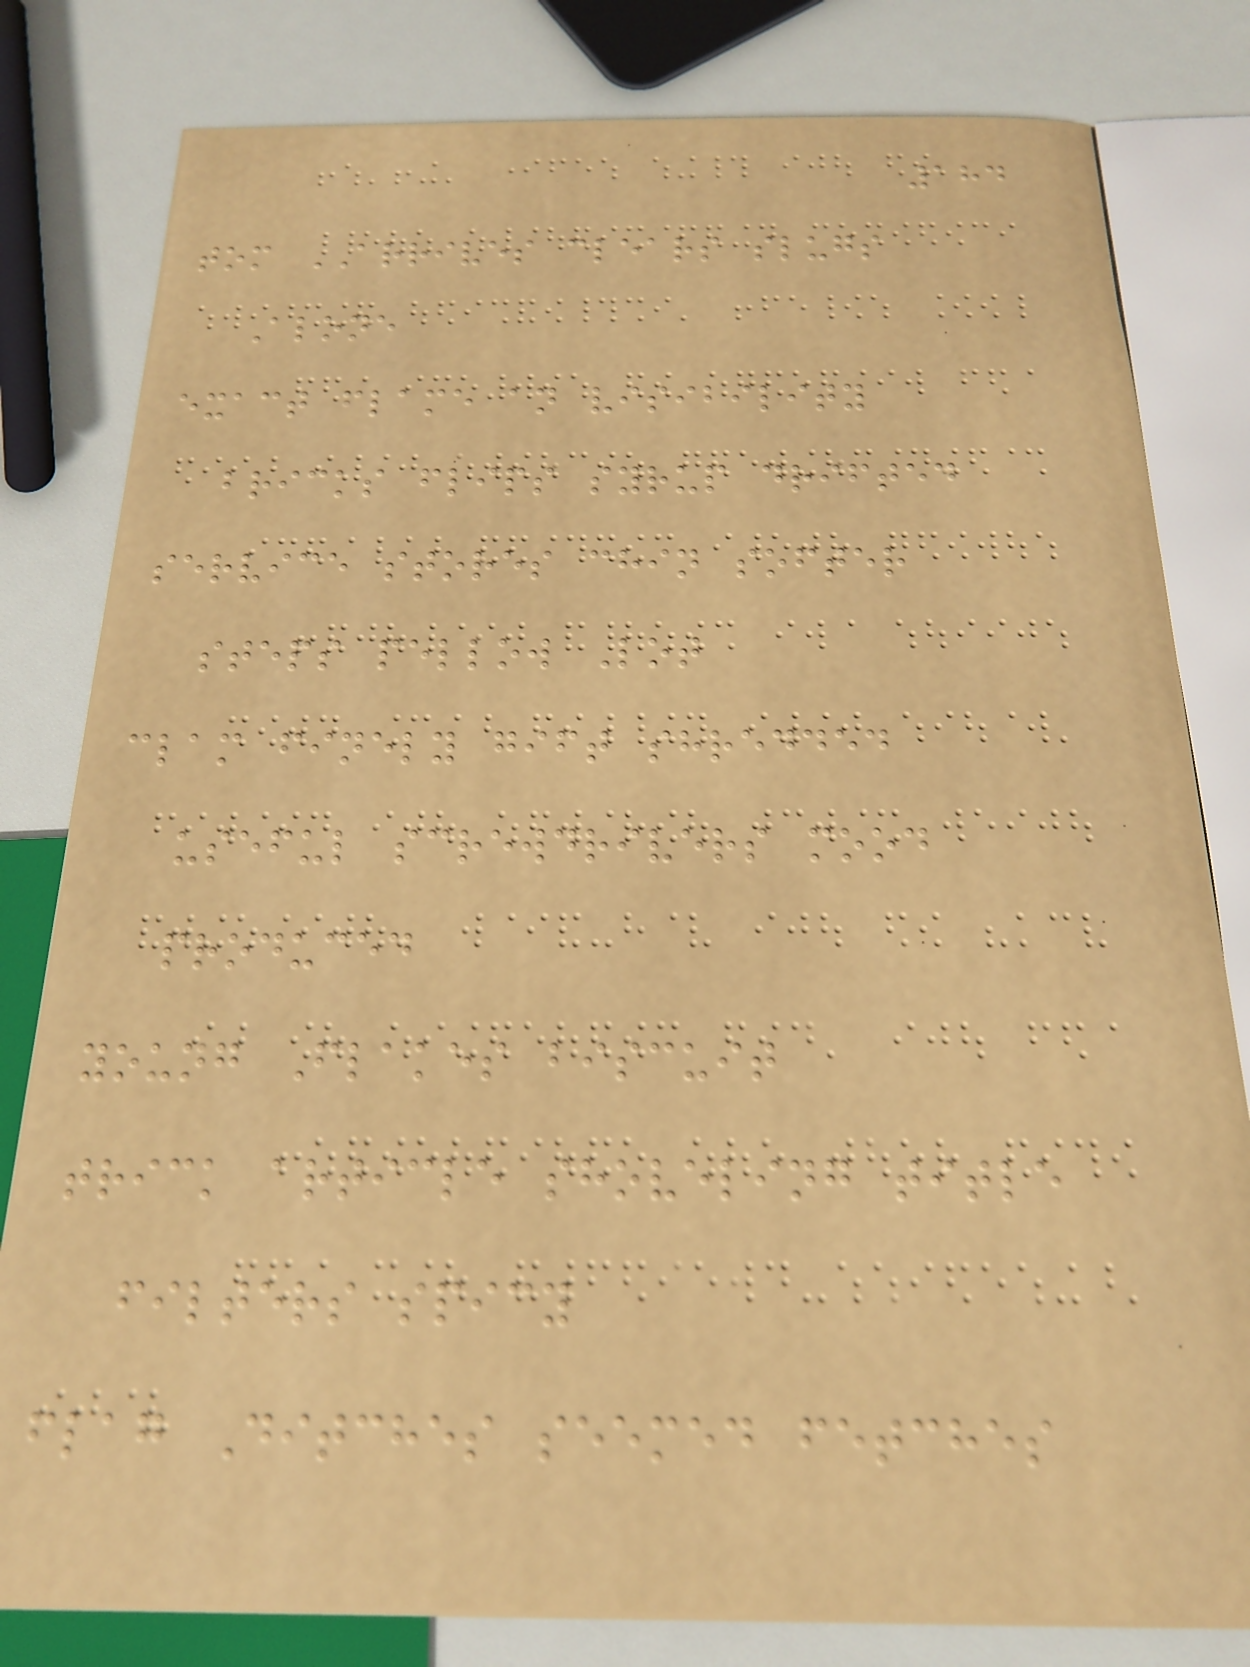184
tom ARRIVES clears slugs
Alone
exact flame an visibility
bricks flips syrup drifted
service stores chin softer
steps pellow Lot
clam finely gift shredded
useful screwdrivers mood
produced
young Flakes biscuit
trick article shoveling title
filters spicy
flag Ditches seemed fetches
